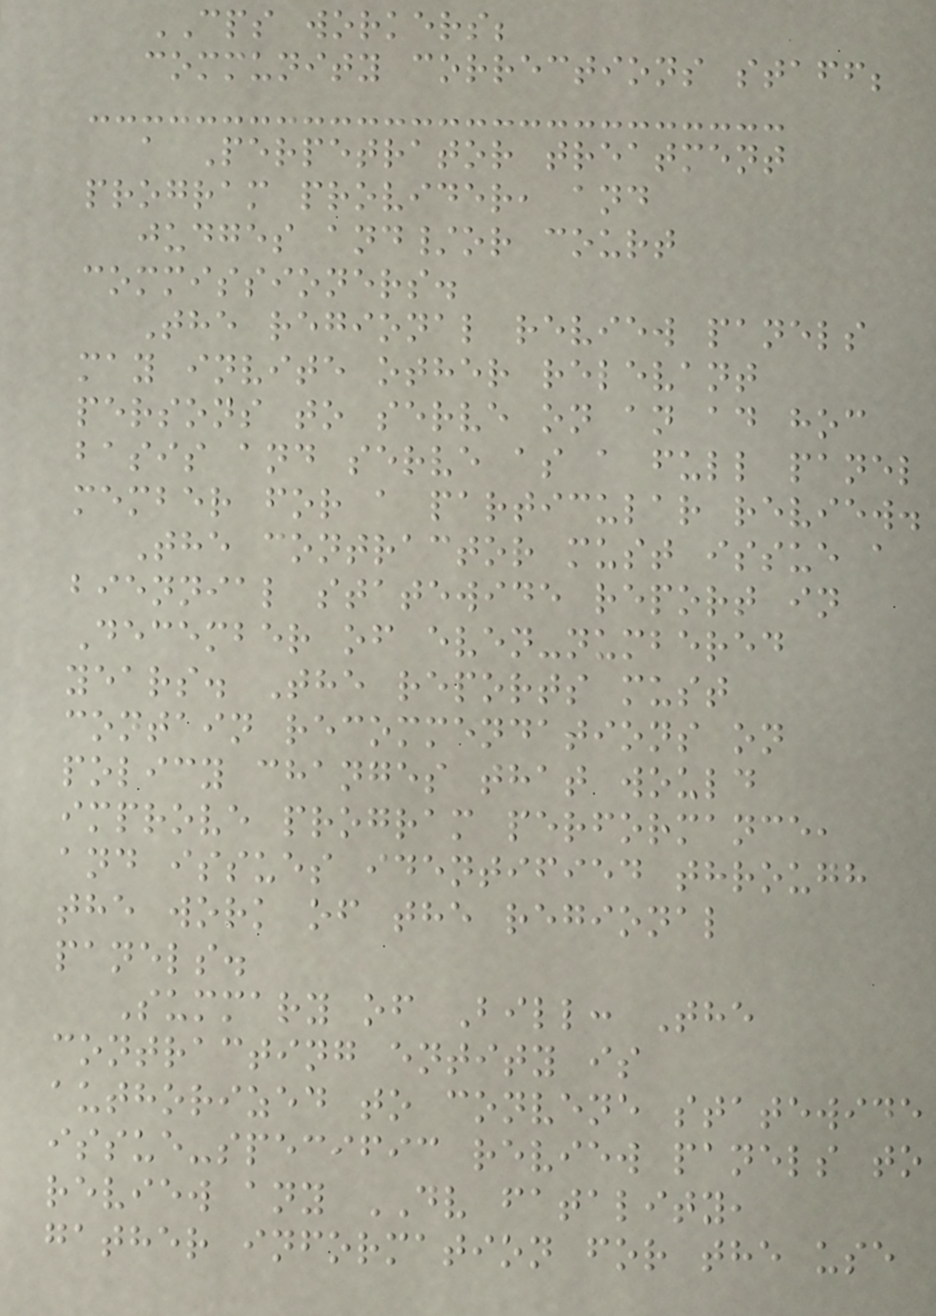CPS workers;
community corrections staff;
a Perpetrator treatment
program provider, and
judges and/or court
commissioners.
The regional review panels
may invite other relevant
persons to serve on an ad hoc
basis and serve as a full panel
member for a particular review.
The contractor must issue a
biennial statewide report in
December of even-numbered
years. The reports must
contain recommendations on
policy changes that would
improve program performance,
and issues identified through
the work of the regional
panels.
Summary of Bill: The
contracting entity is
authorized to convene statewide
issue-specific review panels to
review any DV fatality,
gather information for the use
